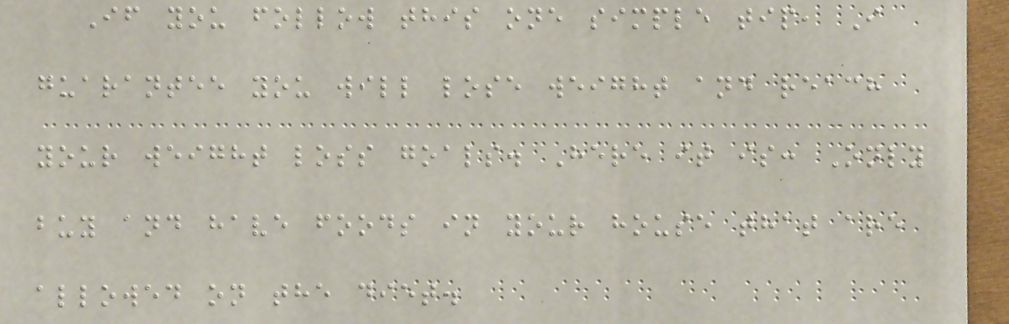If you follow this one simple tip, I
guarantee you will lose weight and reach
your weight loss goals. Here it is: Only
buy and have foods in your house that are
allowed on the diet.
